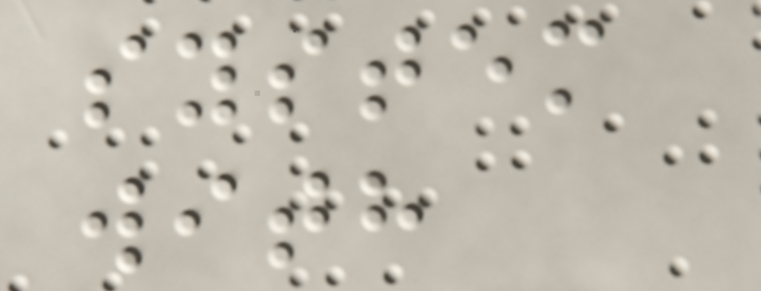system
with
